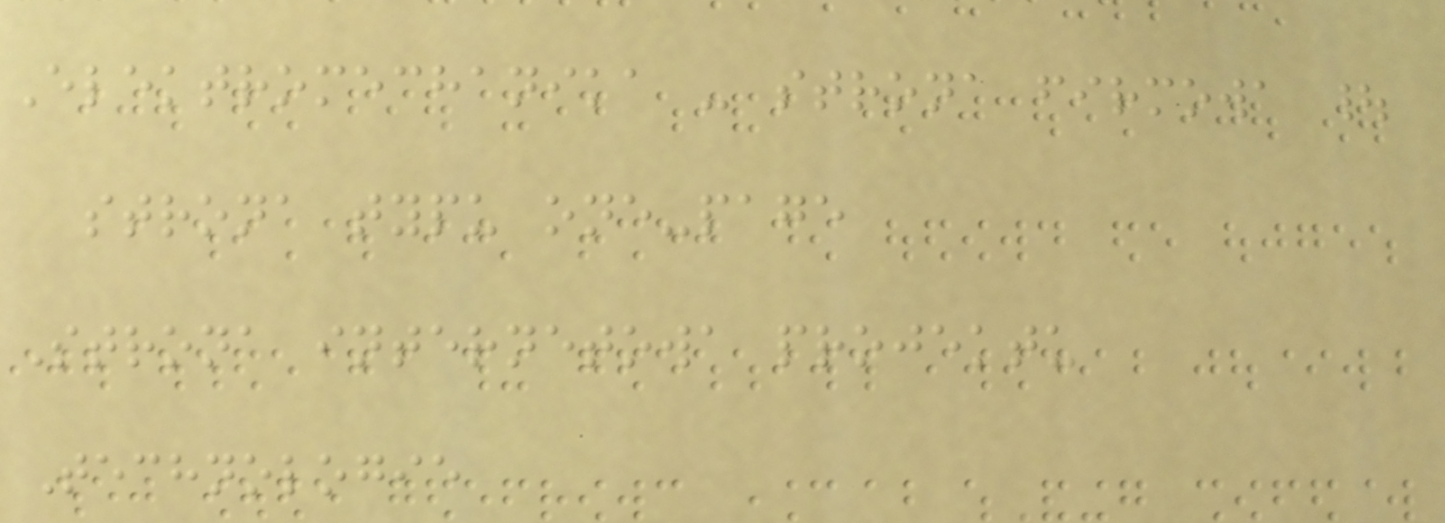Elektromechanika - strona firmowa |
strona typu one-page
Strona internetowa projektu
Technologie
